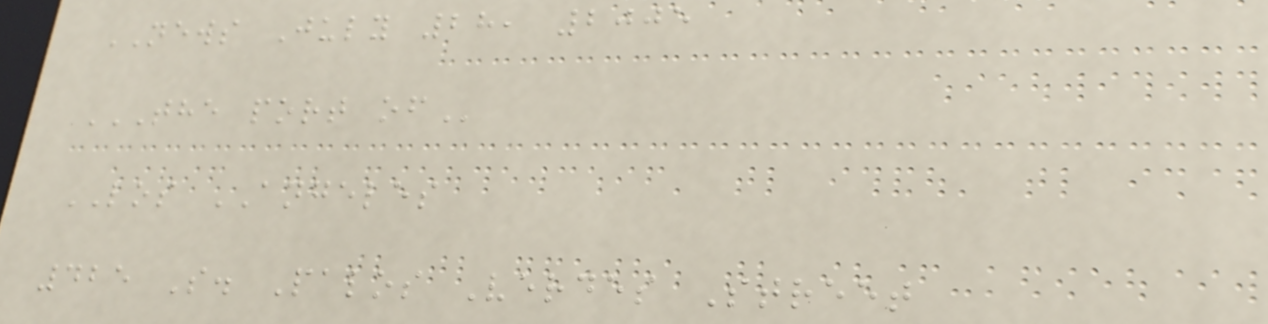NEWS July 28, 2005
THE PORT OF
LOS ANGELES
425 S. Palos Verdes Street
